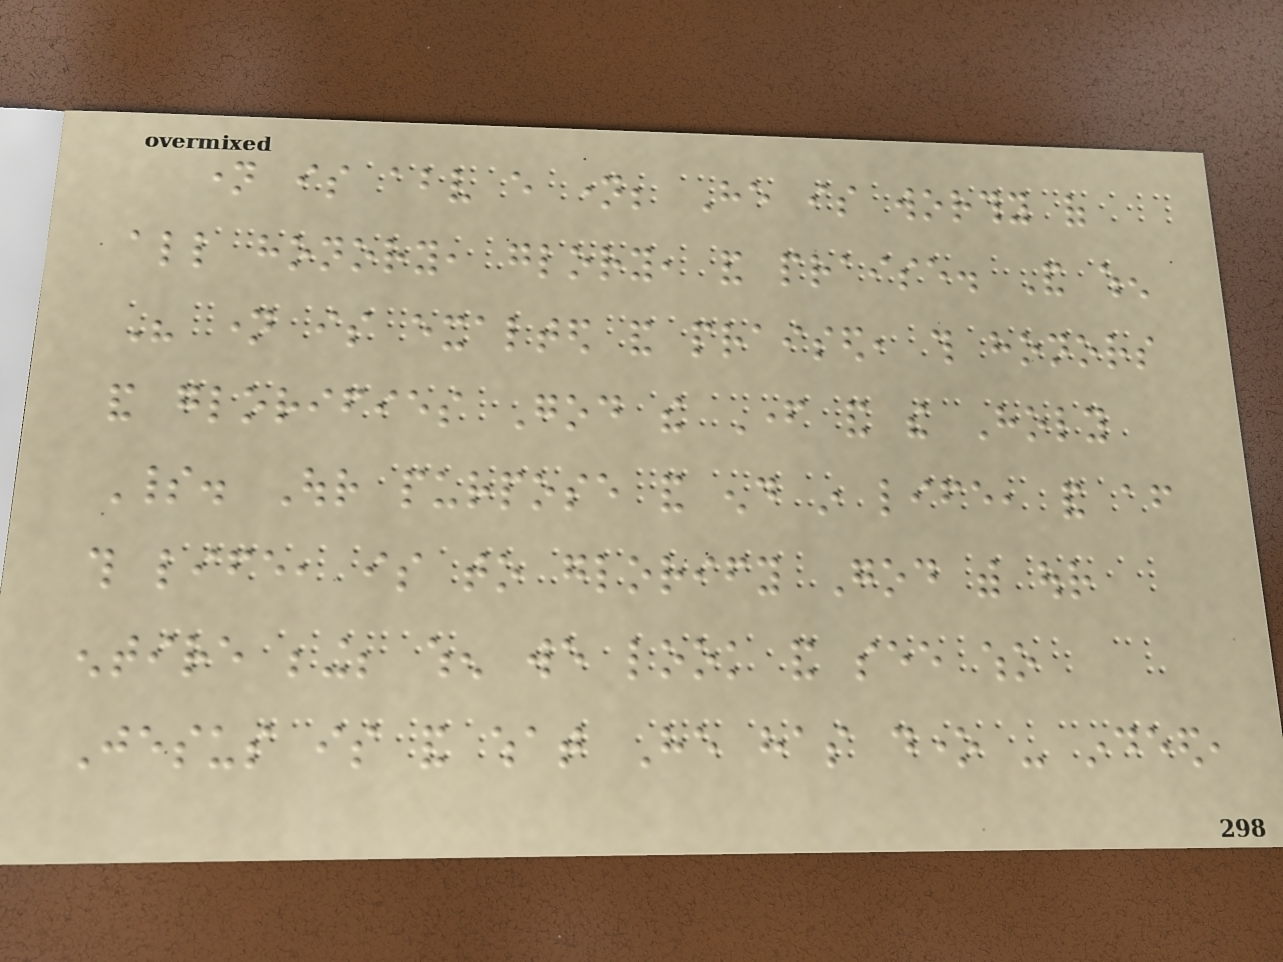name is above every name; He is worthy of
all honory, glory, and praise. And when
His name is exalted and praised, this honors
and glorifies God the Father and the Holy
Spirit. Our purpose and end in life, and after
this life, is to glorify God with our
entire being; when we look and see who
Jesus is and what He has done - indeed,
